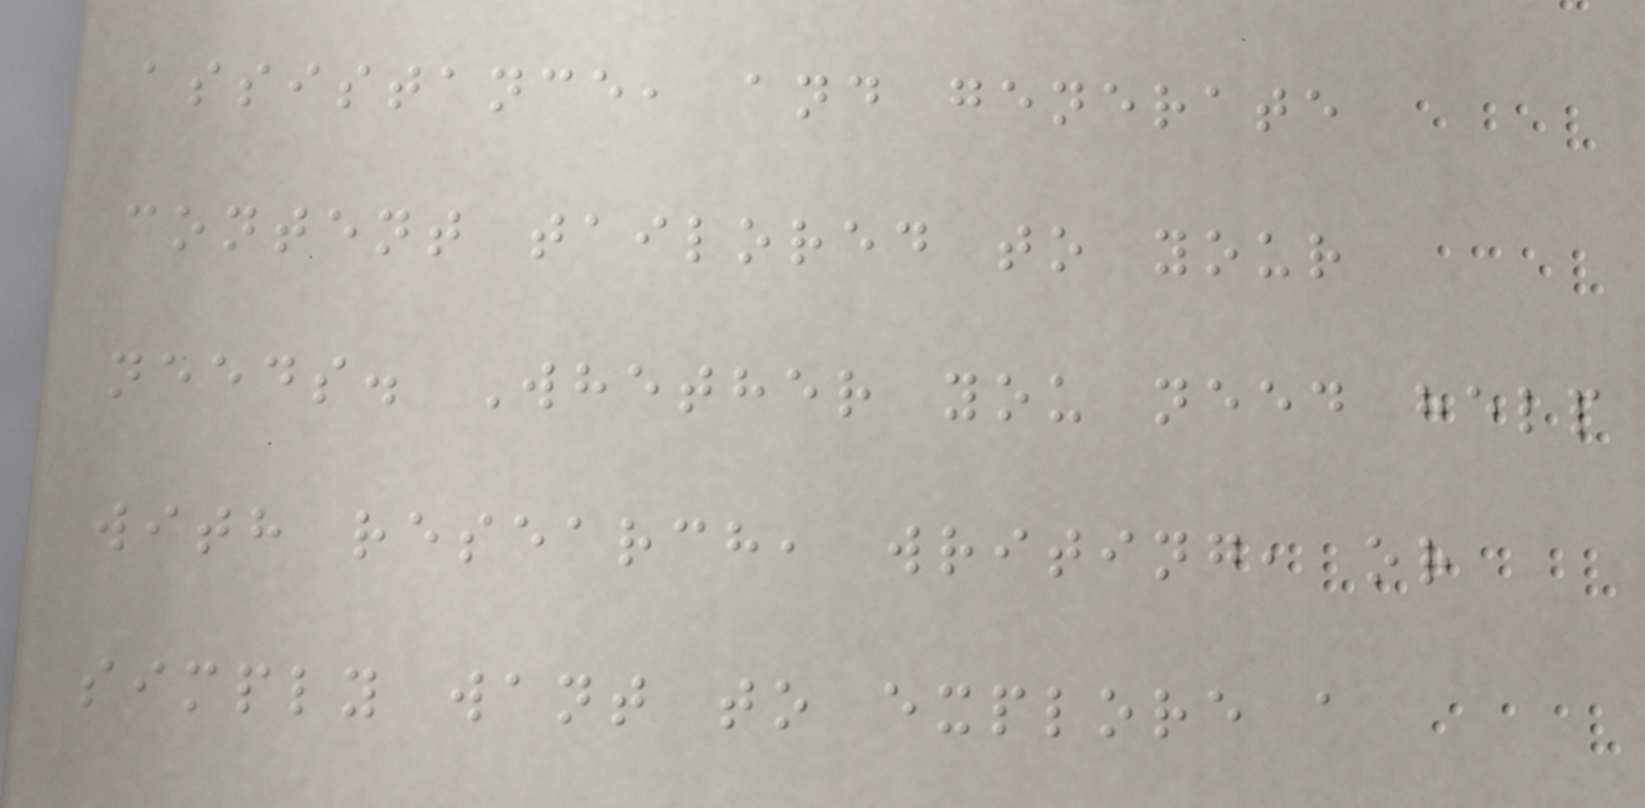assistance, and generate
content tailored to your
needs. Whether you need help
with research, writing, or
simply want to explore a
